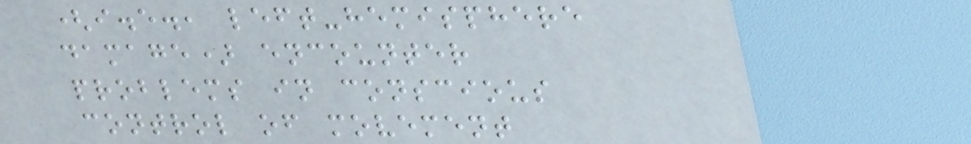(i.e., left-hemisphere
damage) encounter
problems in conscious
control of movement
